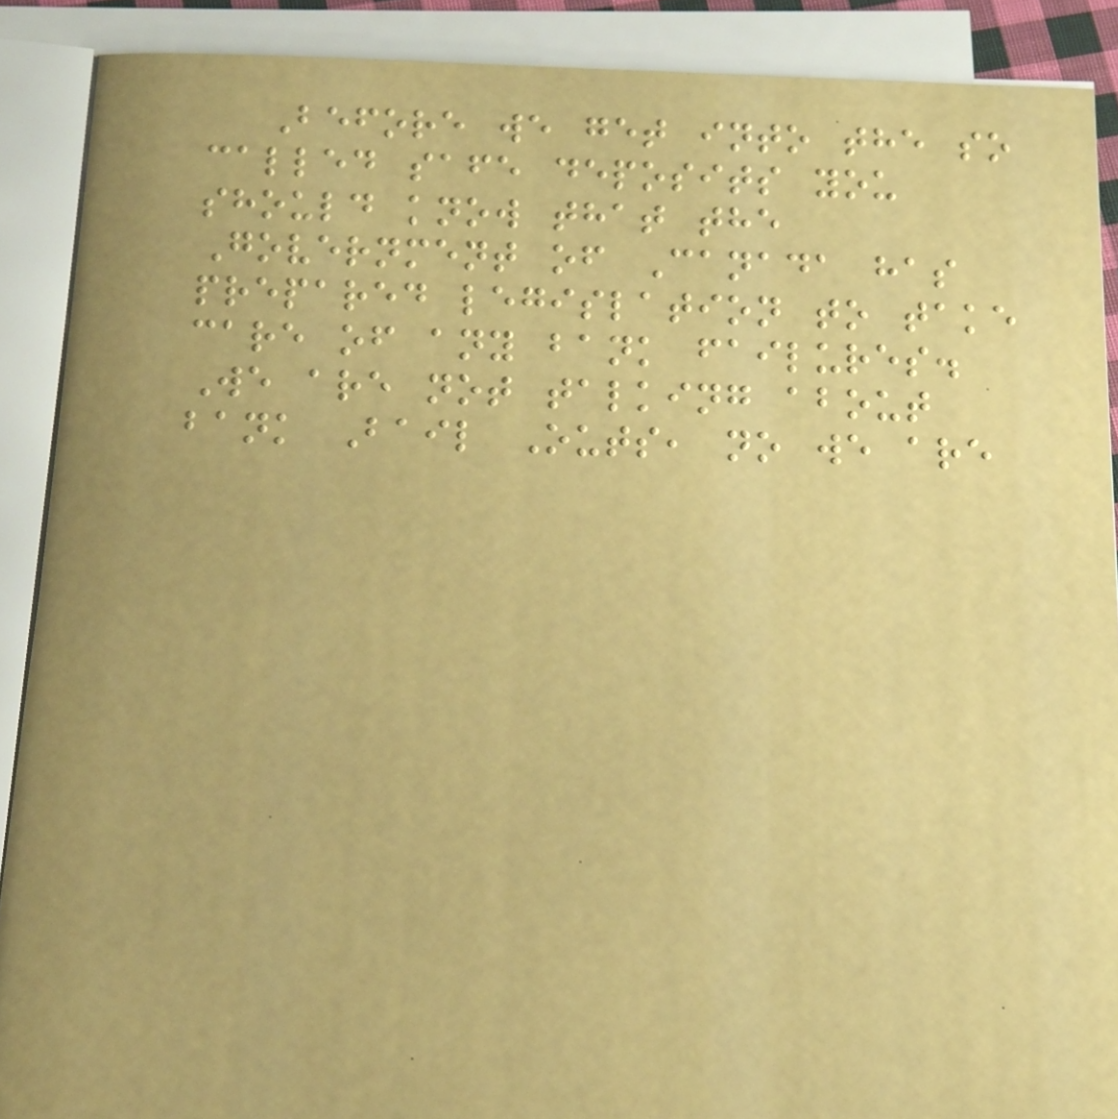Before we get into the so
called safe deposits you
should know that the
Government of Canada has
prepared legislation to take
care of any bank failures.
We are not talking about
bank Bail Outs, no we are
